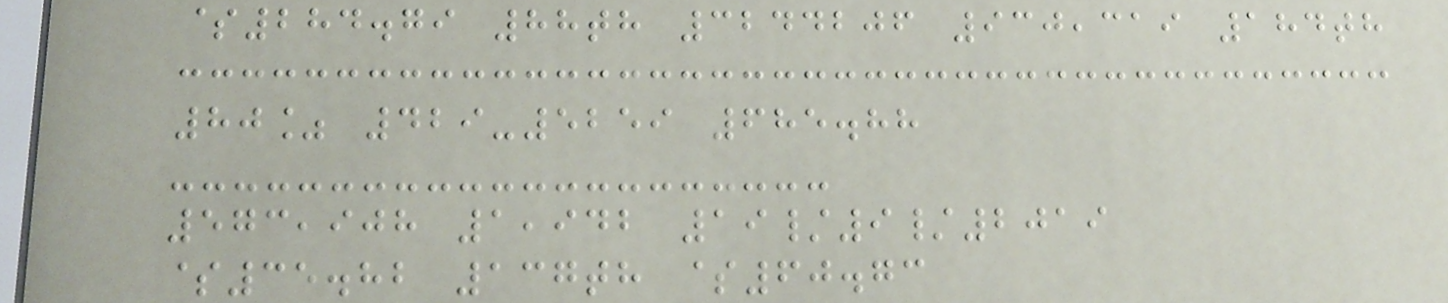$284.79 88th 3244206 930,319 184th
80% 429-5259 685.88
573,908 1,942 19/9/2019
$35.82 137th $60.73
